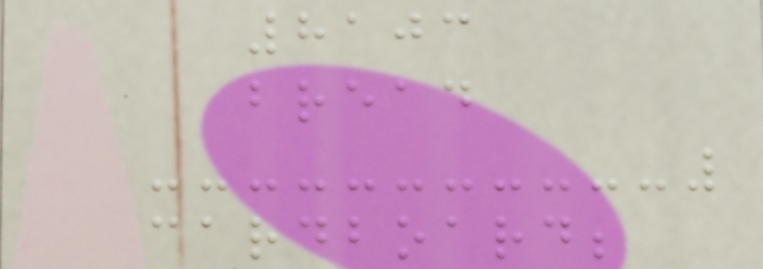8103
bread
cardboard;
